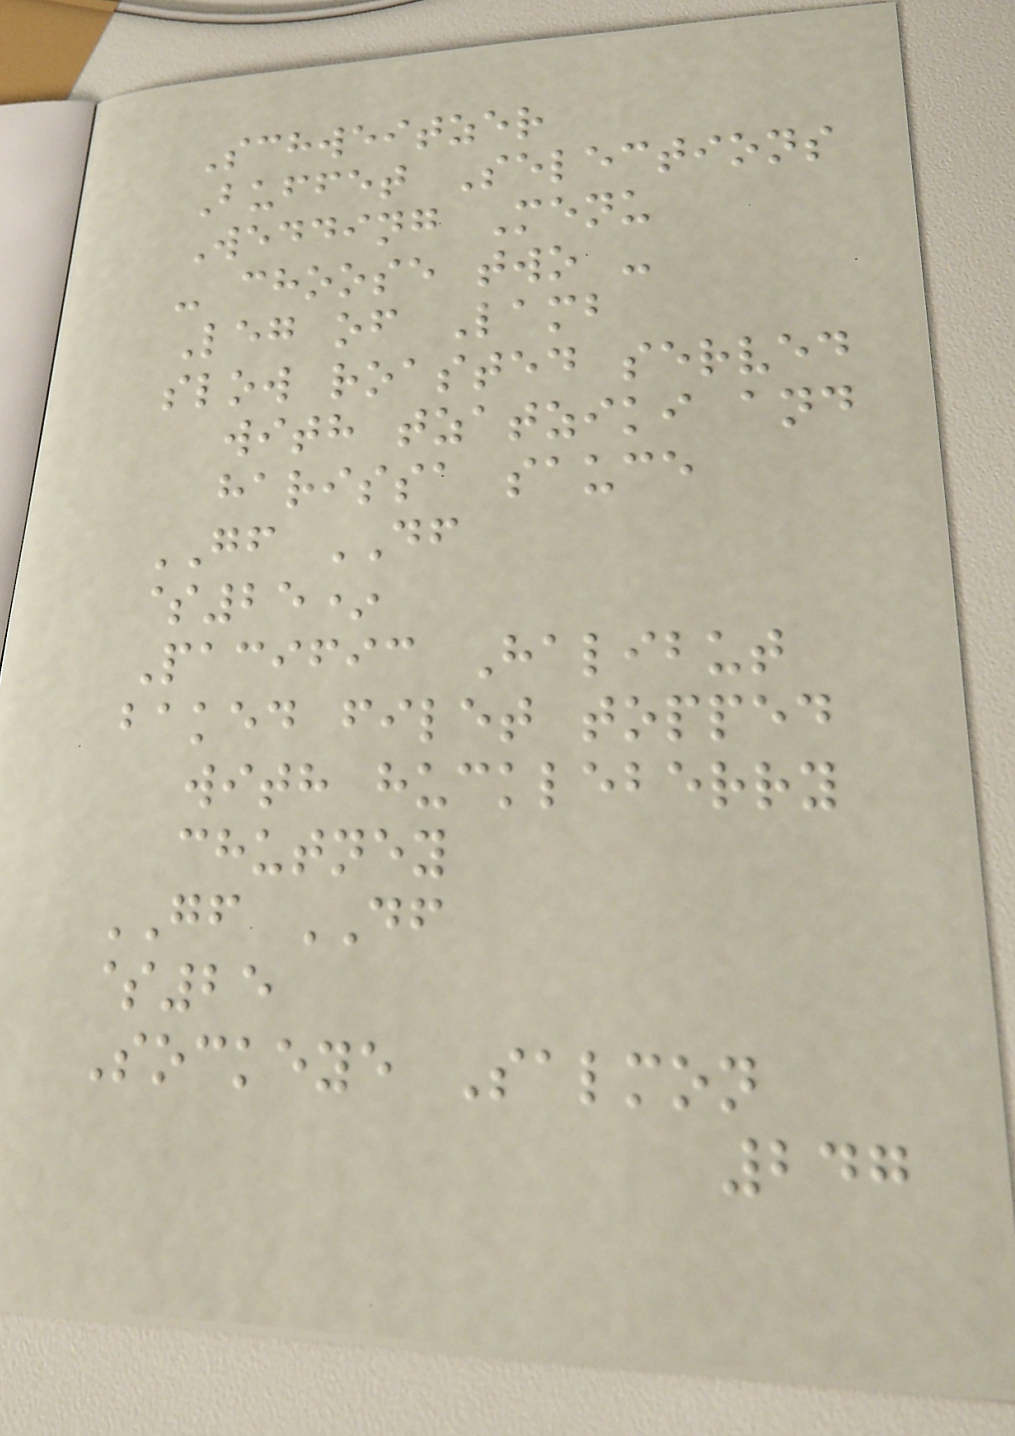Schweitzer
Buffet Selections
Wedding Menu
- choose two -
Leg of Lamb
slow roasted served
with tzatziki and
harissa sauce
GF DF
$25*
Pacific Halibut
baked filet topped
with huckleberry
chutney
GF DF
$25
Sockeye Salmon
247
